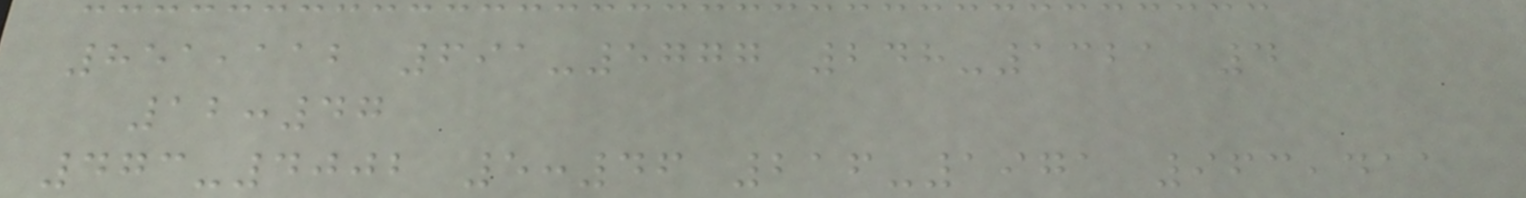851,112 691-5777 248-1321 4
12:47
473-4002 5:46 216-1971 963,411
